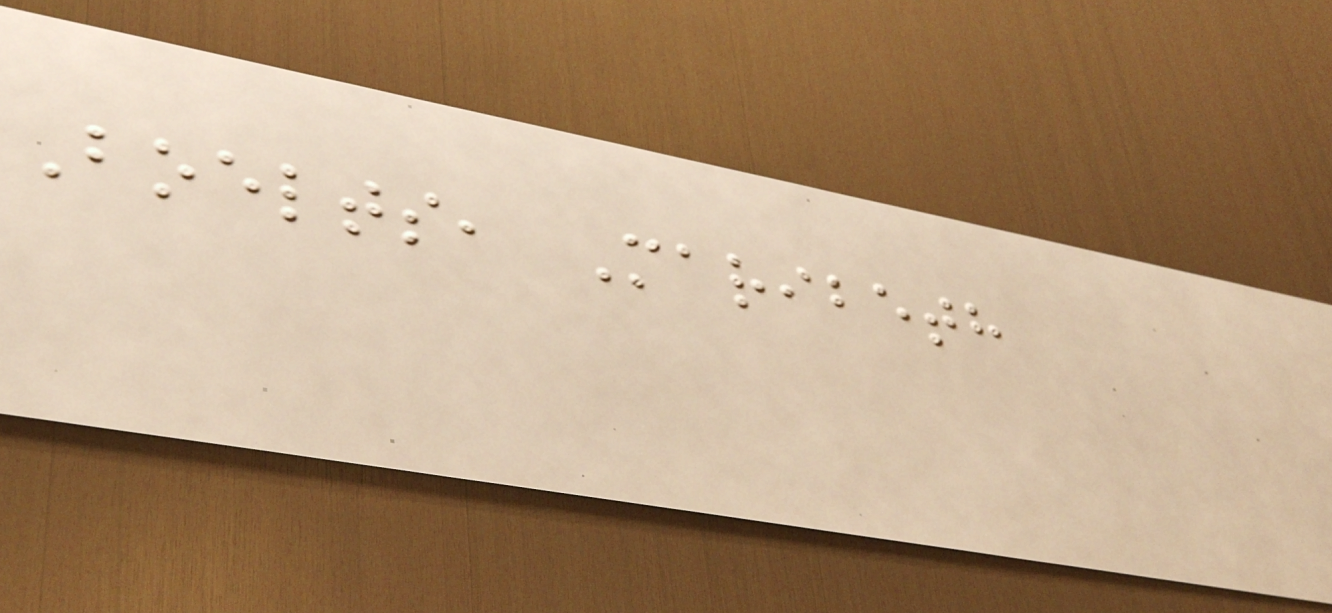Boelts, Maribeth
